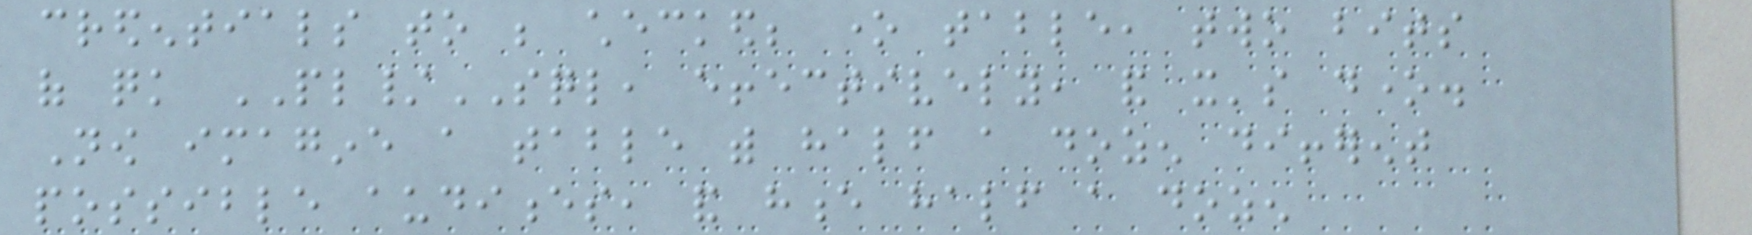credentials to be checked; one table, two bits
of quick PL/SQL, effectively, and it's done.
Now imagine a table with half a dozen different
possible audiences, and hence half a dozen
